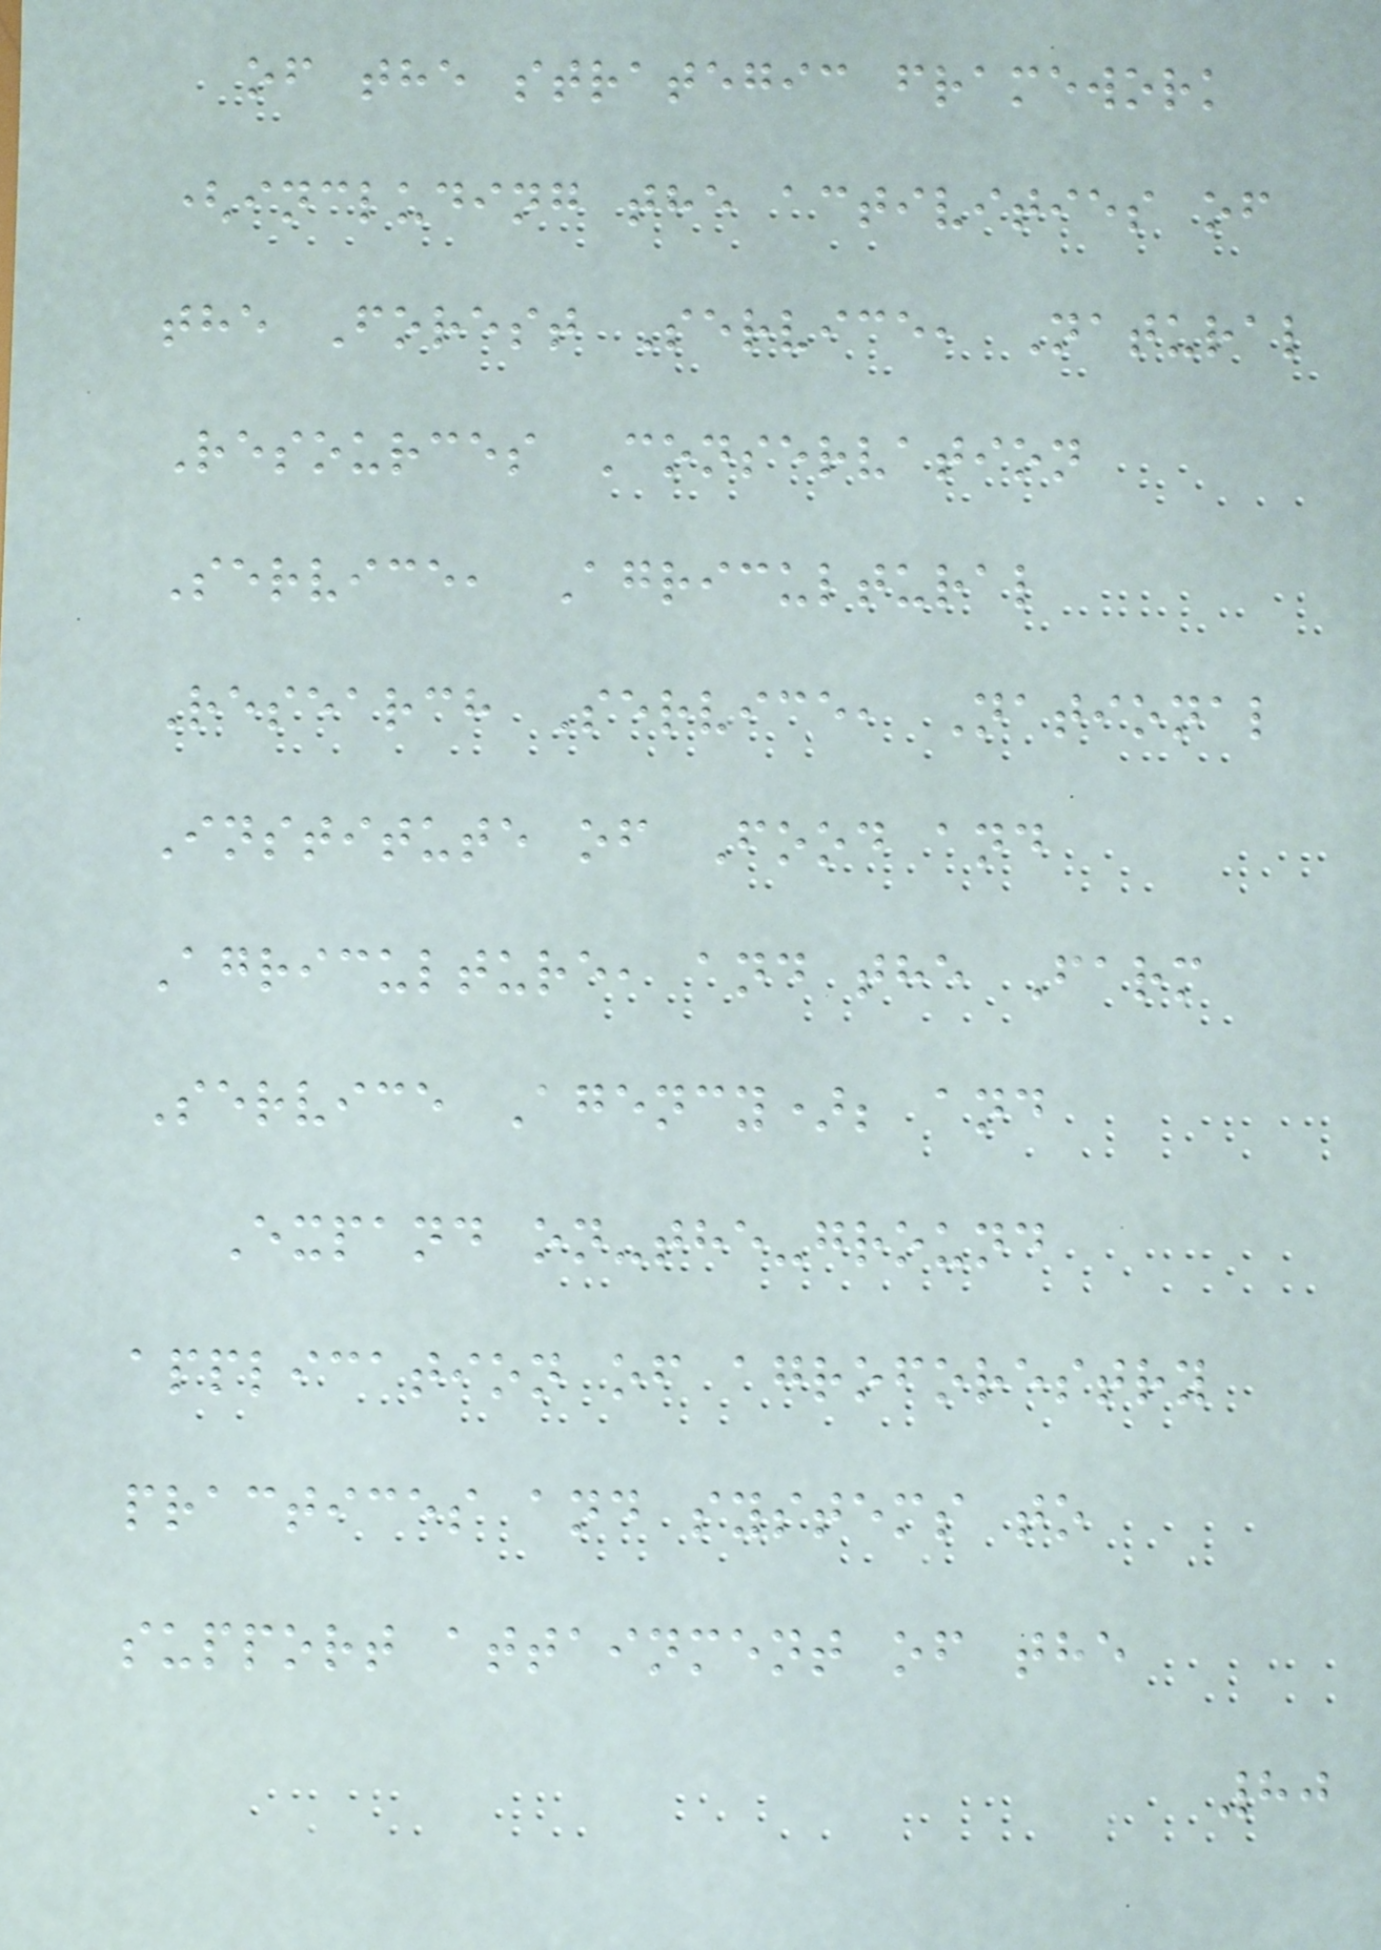of the strategic framework
(including the activities of
the Forest Service, Natural
Resources Conservation
Service, Agricultural
Research Service, National
Institute of Food and
Agriculture, and the Farm
Service Agency); and
Expand on-the-ground
application of agroforestry
practices and systems to
support attainment of the
80
